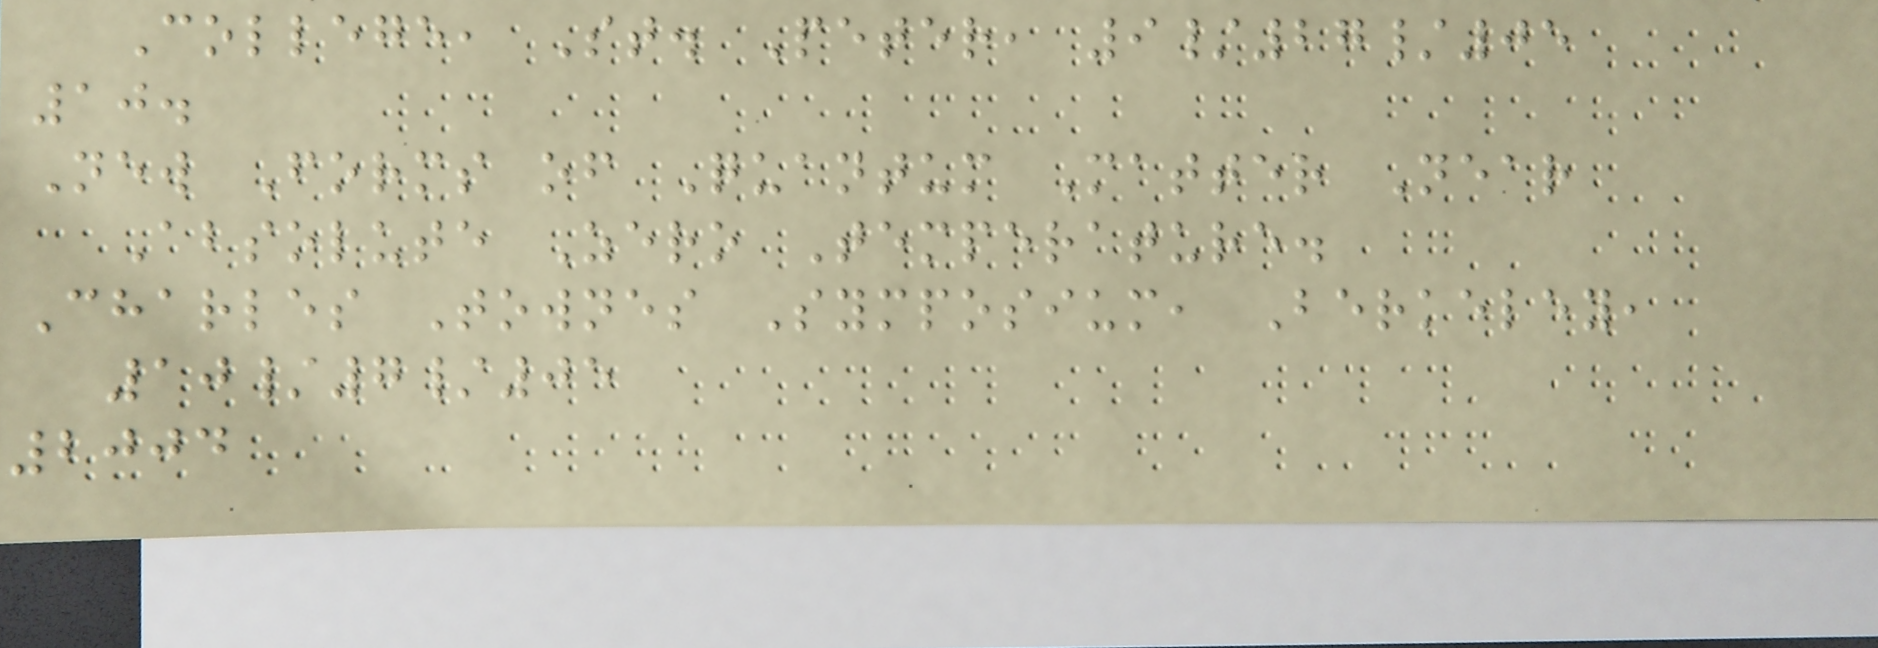College, St. Peter, 9/27/05
10.
New Forms of Quantum Matter Near
Absolute Zero Temperature.
Charles Townes Symposium, Berkeley,
10/7/05
2004
